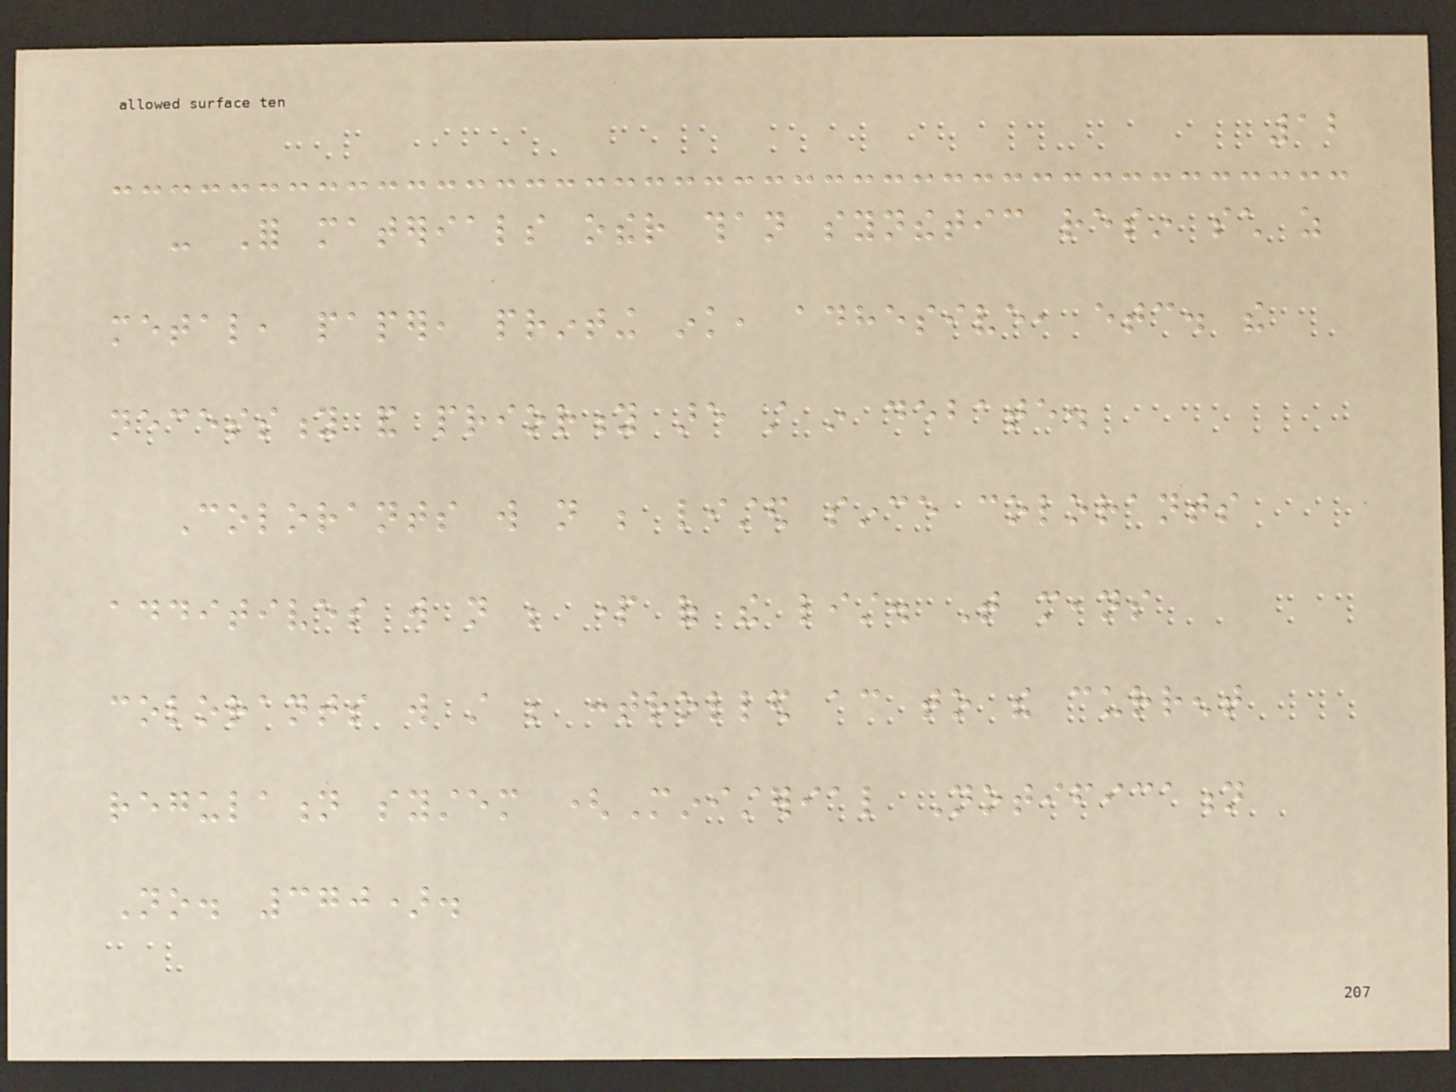12
- For materials other than synthetic resin such as
metal, paper, printing ink, adhesive, etc. the
necessity and priority are still in debate.
Colorants will not be listed since colorants
additives will not be part of the list. That means
colorants will still be controlled according to the current
regulation system (Ministerial Notification
No. 370).
